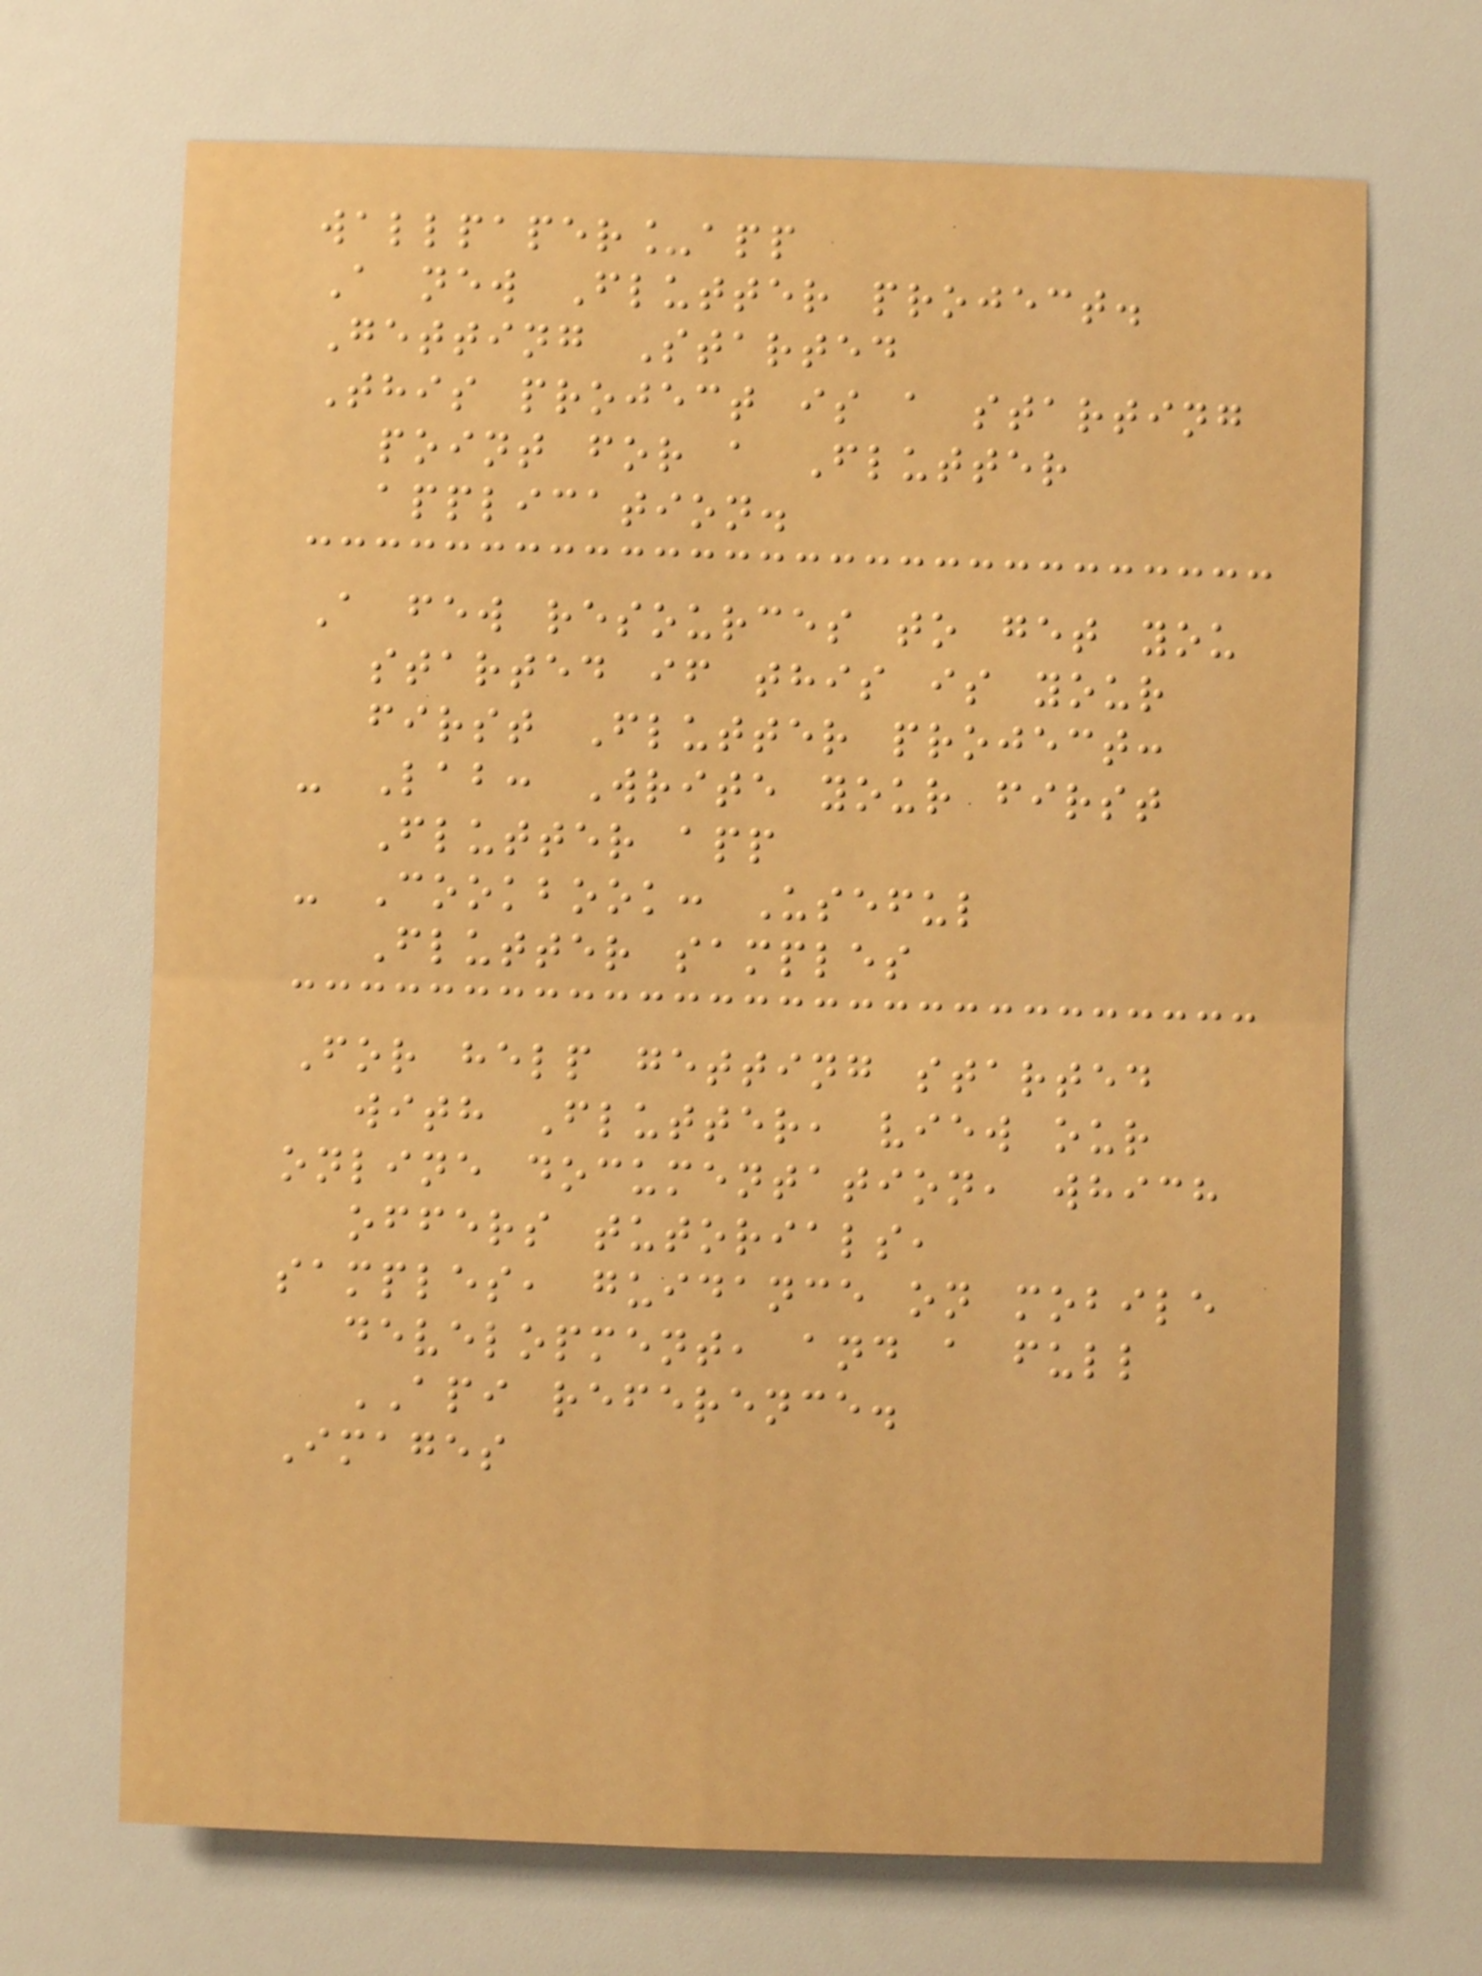wallpaper_app
A new Flutter project.
Getting Started
This project is a starting
point for a Flutter
application.
A few resources to get you
started if this is your
first Flutter project:
- Lab: Write your first
Flutter app
- Cookbook: Useful
Flutter samples
For help getting started
with Flutter, view our
online documentation, which
offers tutorials,
samples, guidance on mobile
development, and a full
API reference.
Images
